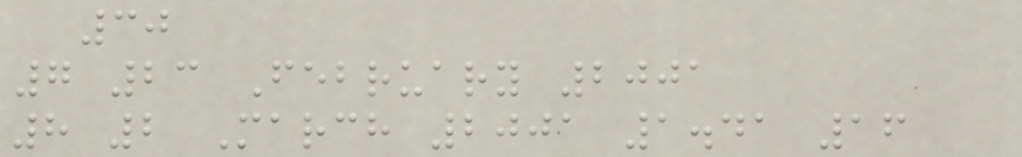30
7 23 February 2001
8 2 March 2001 1.41 16
